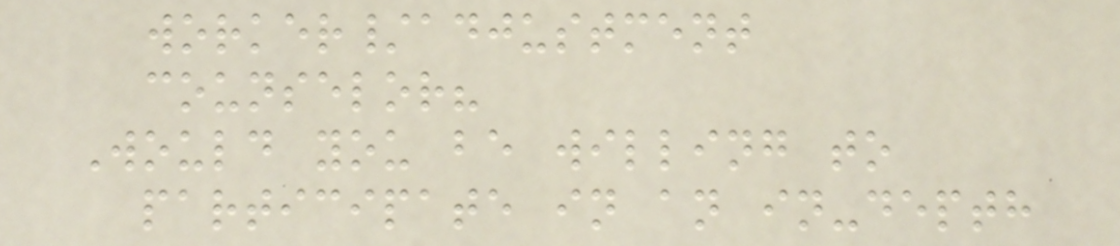worker/adjustment
counselor?
Would you be willing to
participate in an in-depth
